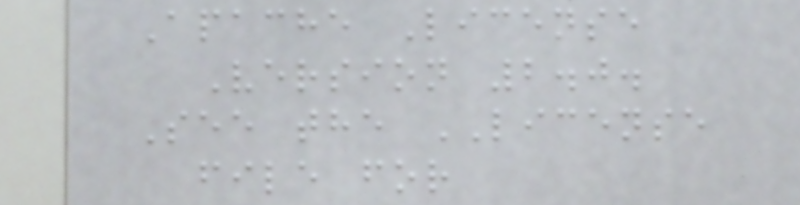Apache License
Version 2.0.
See the LICENSE
file for
